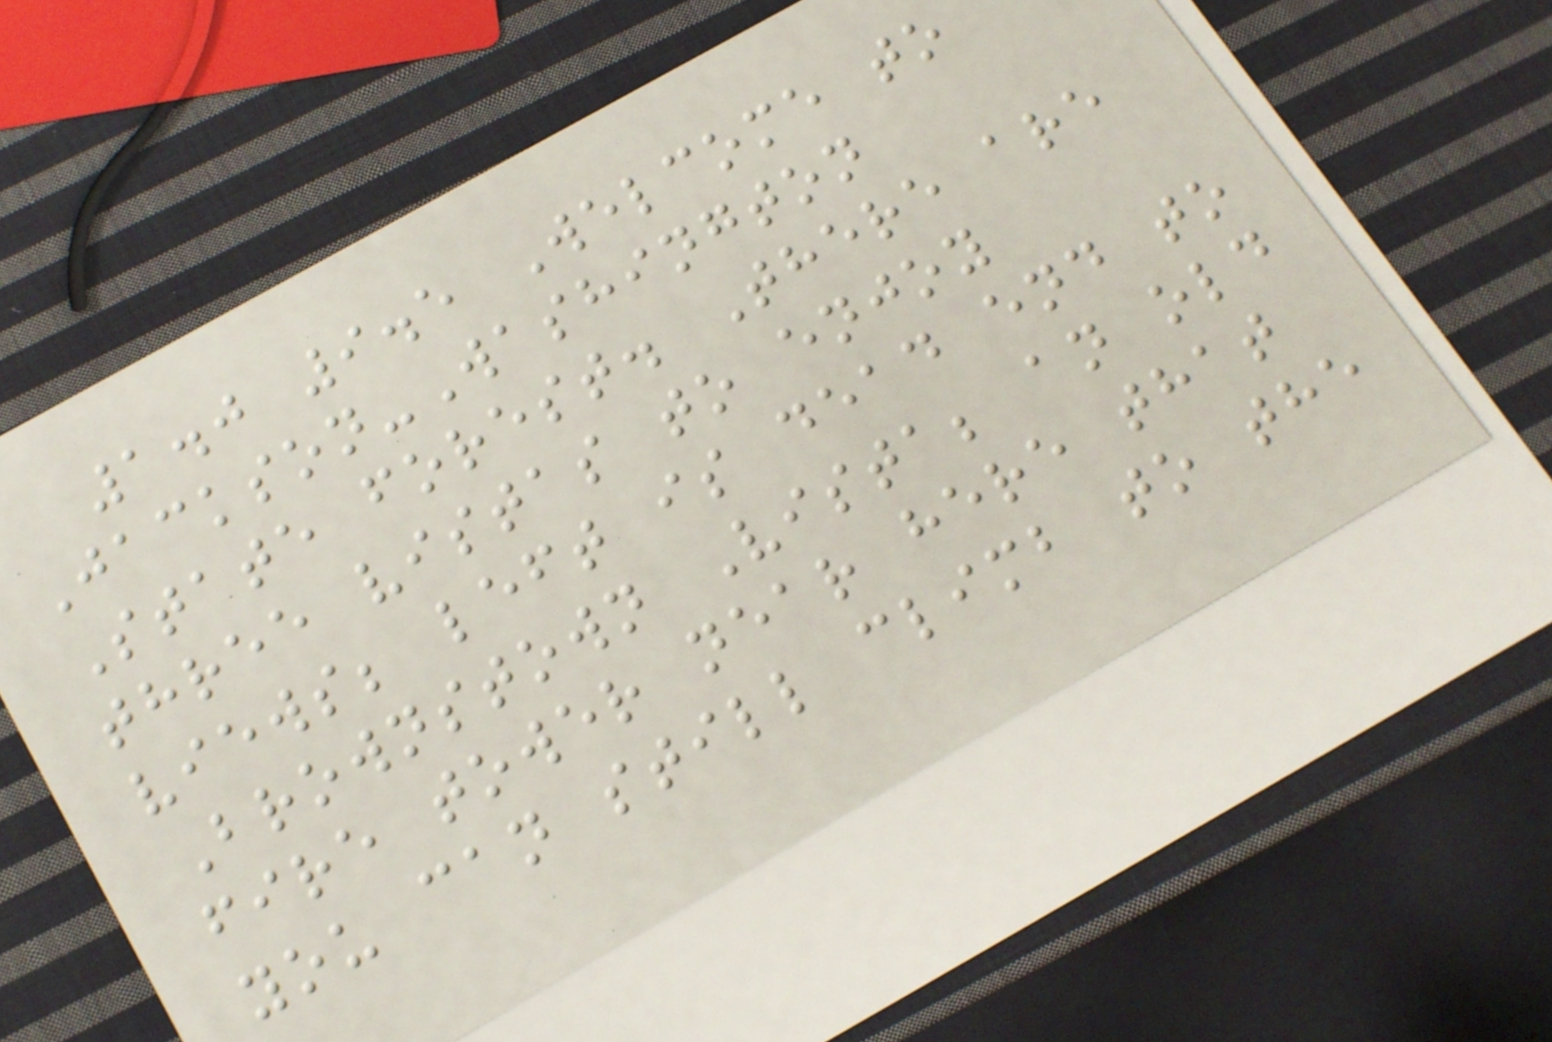1.0 9.5 Welcome to
Jackson-Washington
State forest. There are
three vistas to enjoy
views; left is dead end to
Brownstown Vista; an old
fire tower near here that
you can still climb to the
